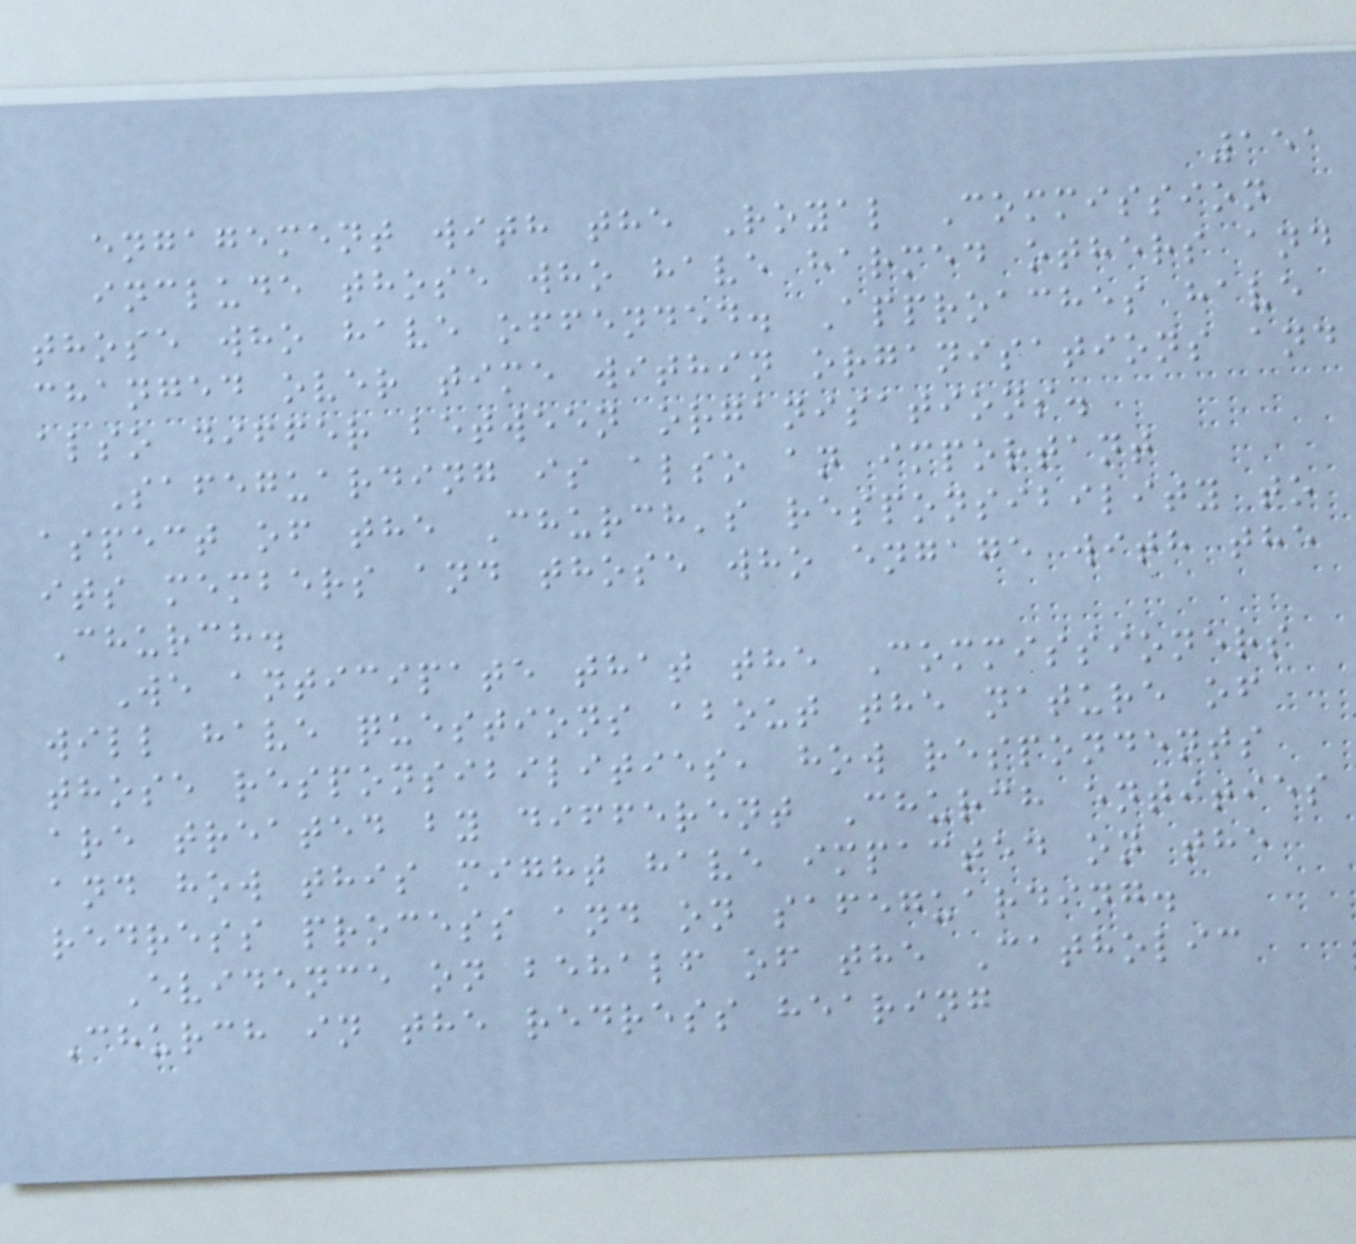151
engagement with the Royal Commission
include those who have harmed others and
those who have offended. Approaches have
changed over time within organisations and
also differ between organisations.
Safeguarding is also an important
aspect of the Church's responsibility to
its members and those who engage with the
Church.
We anticipate that the Commissioners
will have questions about the nature of
those responsibilities, how respondents
are treated by different Church entities
and how this might have impacted on the
redress process and on safeguarding.
Evidence on behalf of the Catholic
Church in the redress hearing
